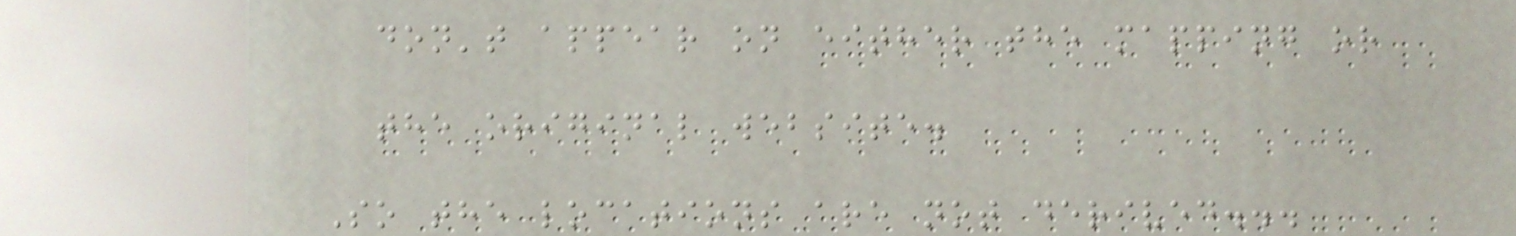don't appear on either the mapping or
the original website.
So the locations are not derived...
